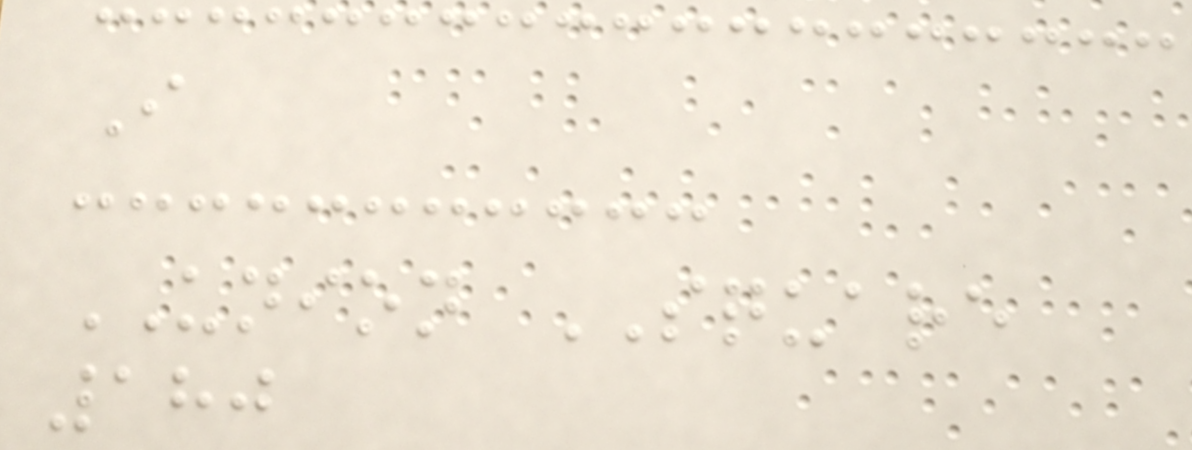I
UNION SQUARE
180
